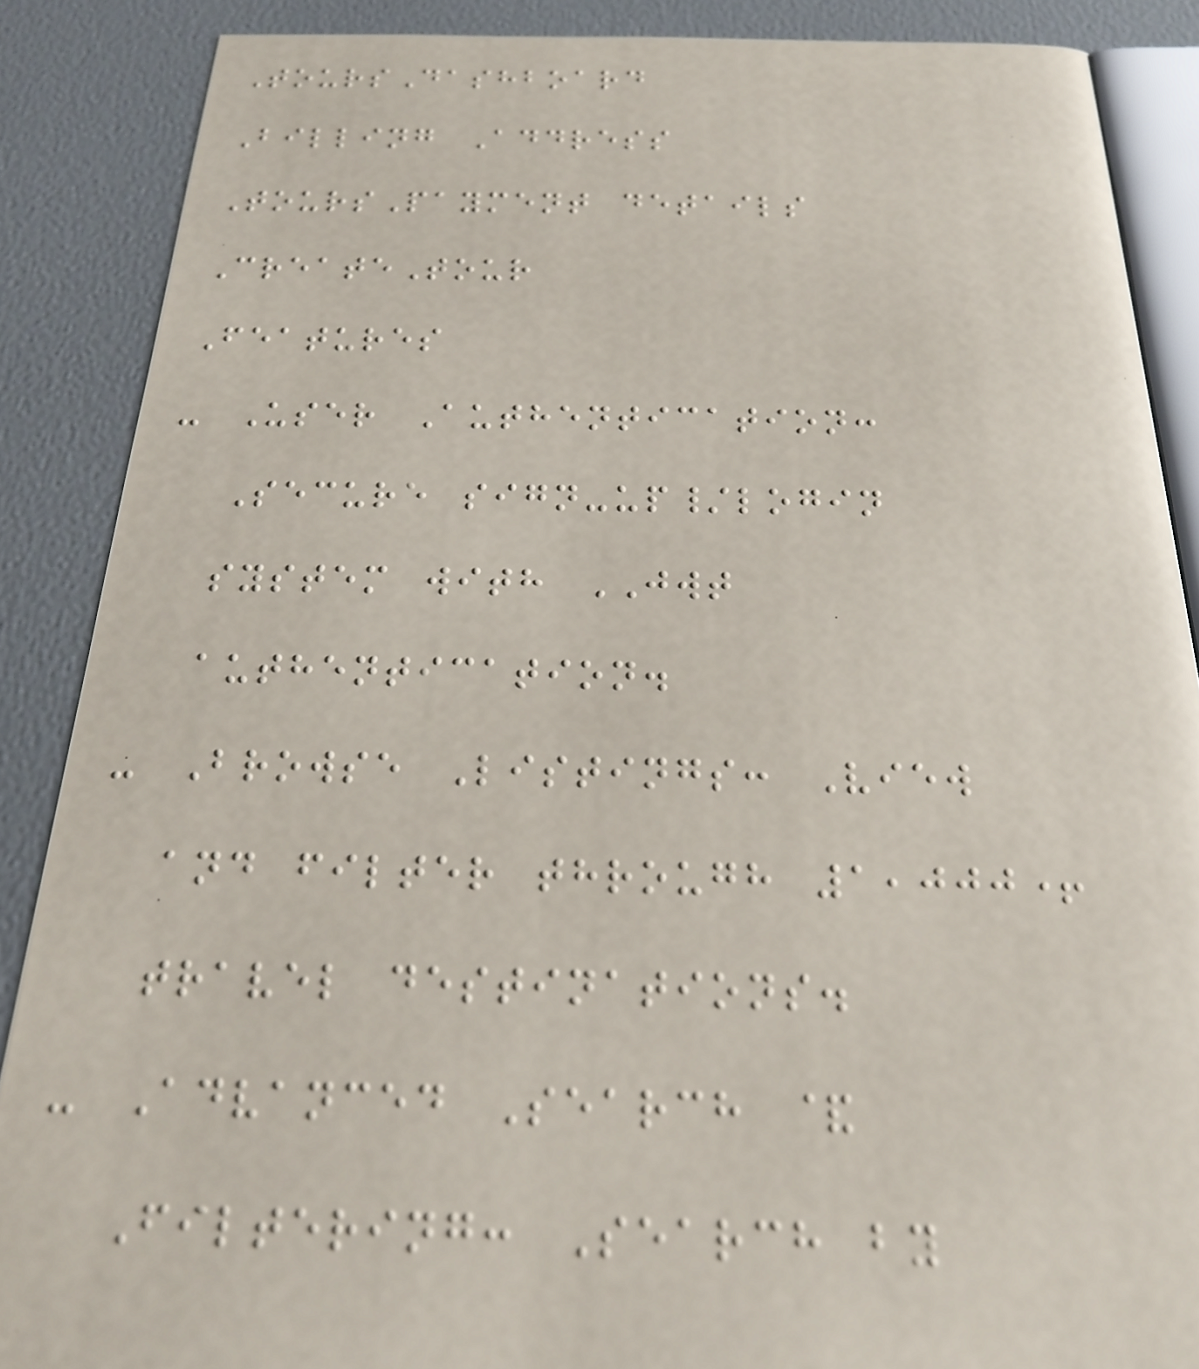ToursDashboard
Billing Address
ToursPayment details
CreateTour
Features
- User Authentication:
Secure sign-up/login
system with JWT
authentication.
- Browse Listings: View
and filter through 1,000+
travel destinations.
- Advanced Search &
Filtering: Search by
